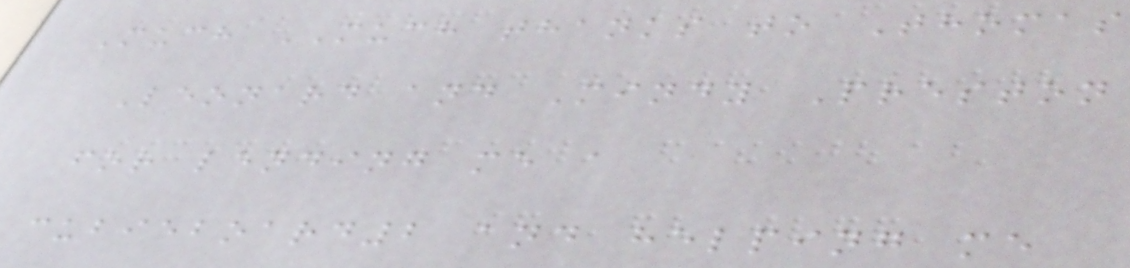Much MUCH thanks to Thomas
Leonard and Mindy Preston
for lending me a
cubieboard2 and helping me
